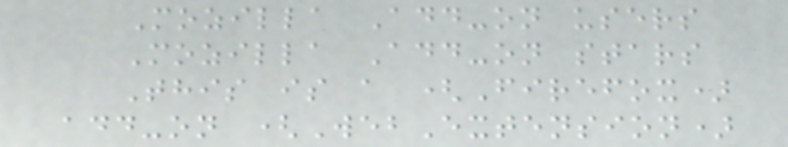Mozilla Add-on users
Mozilla Add-on stars
This is a (Firefox)
add-on (WebExtension)
